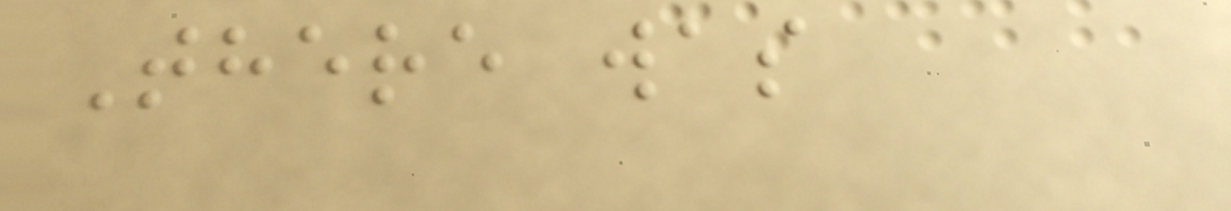There was
